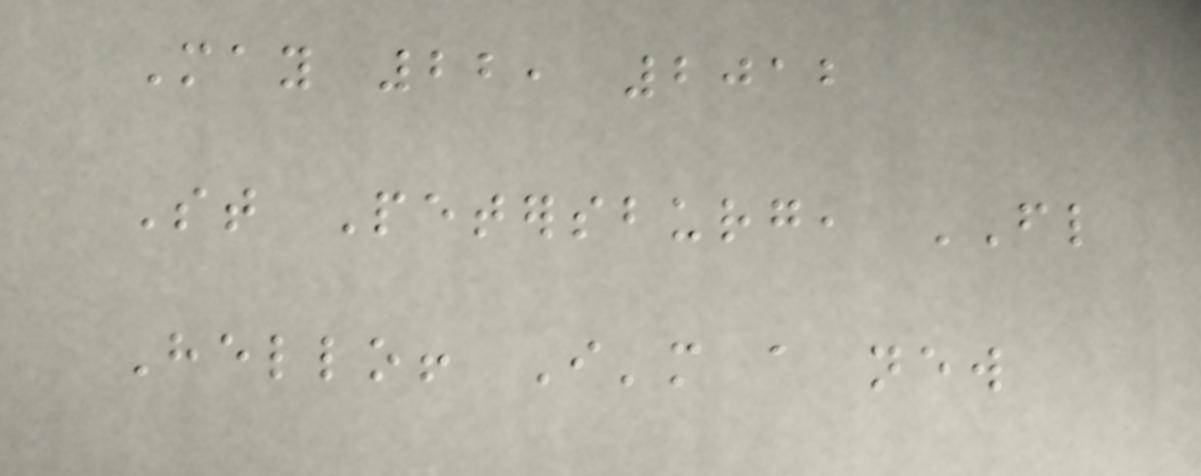May 22, 2012
St Petersburg, FL
Hello! I'm a new
